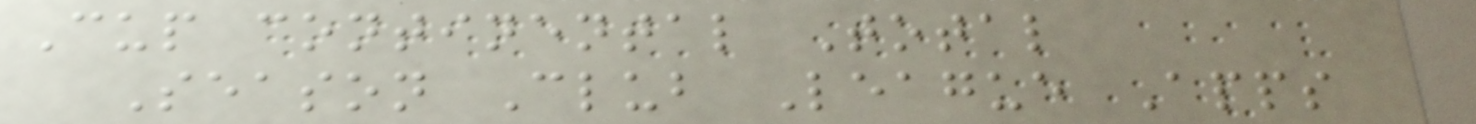Cup continental Total
Season Club League Apps
